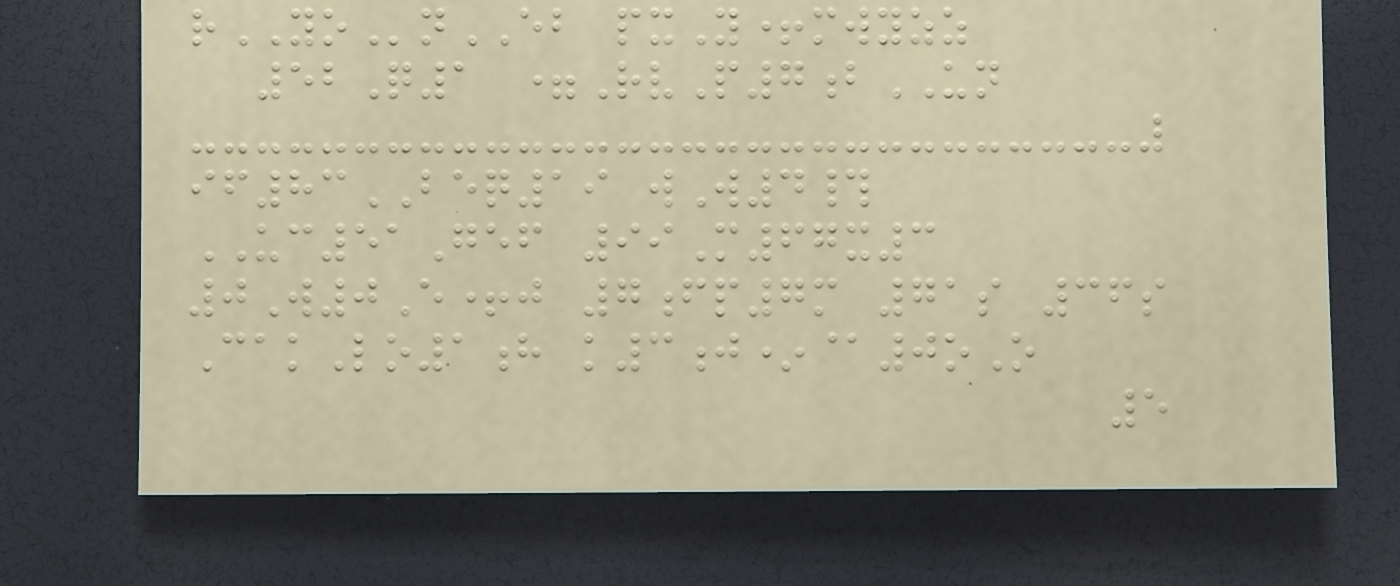rYOnEB pxY+mwyzz
52Q1 =RvP7bUN
if83BEQ19 wW4#
UC51Gef 99M67x3
0W0E+j 7fp7m 71s 36s
CakLo1h k3j*@0oO
5
